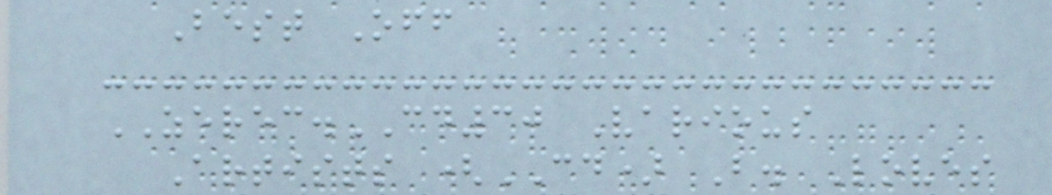Best Off
ZEREC.CD30 Various
Artists (CD) B. Loves
